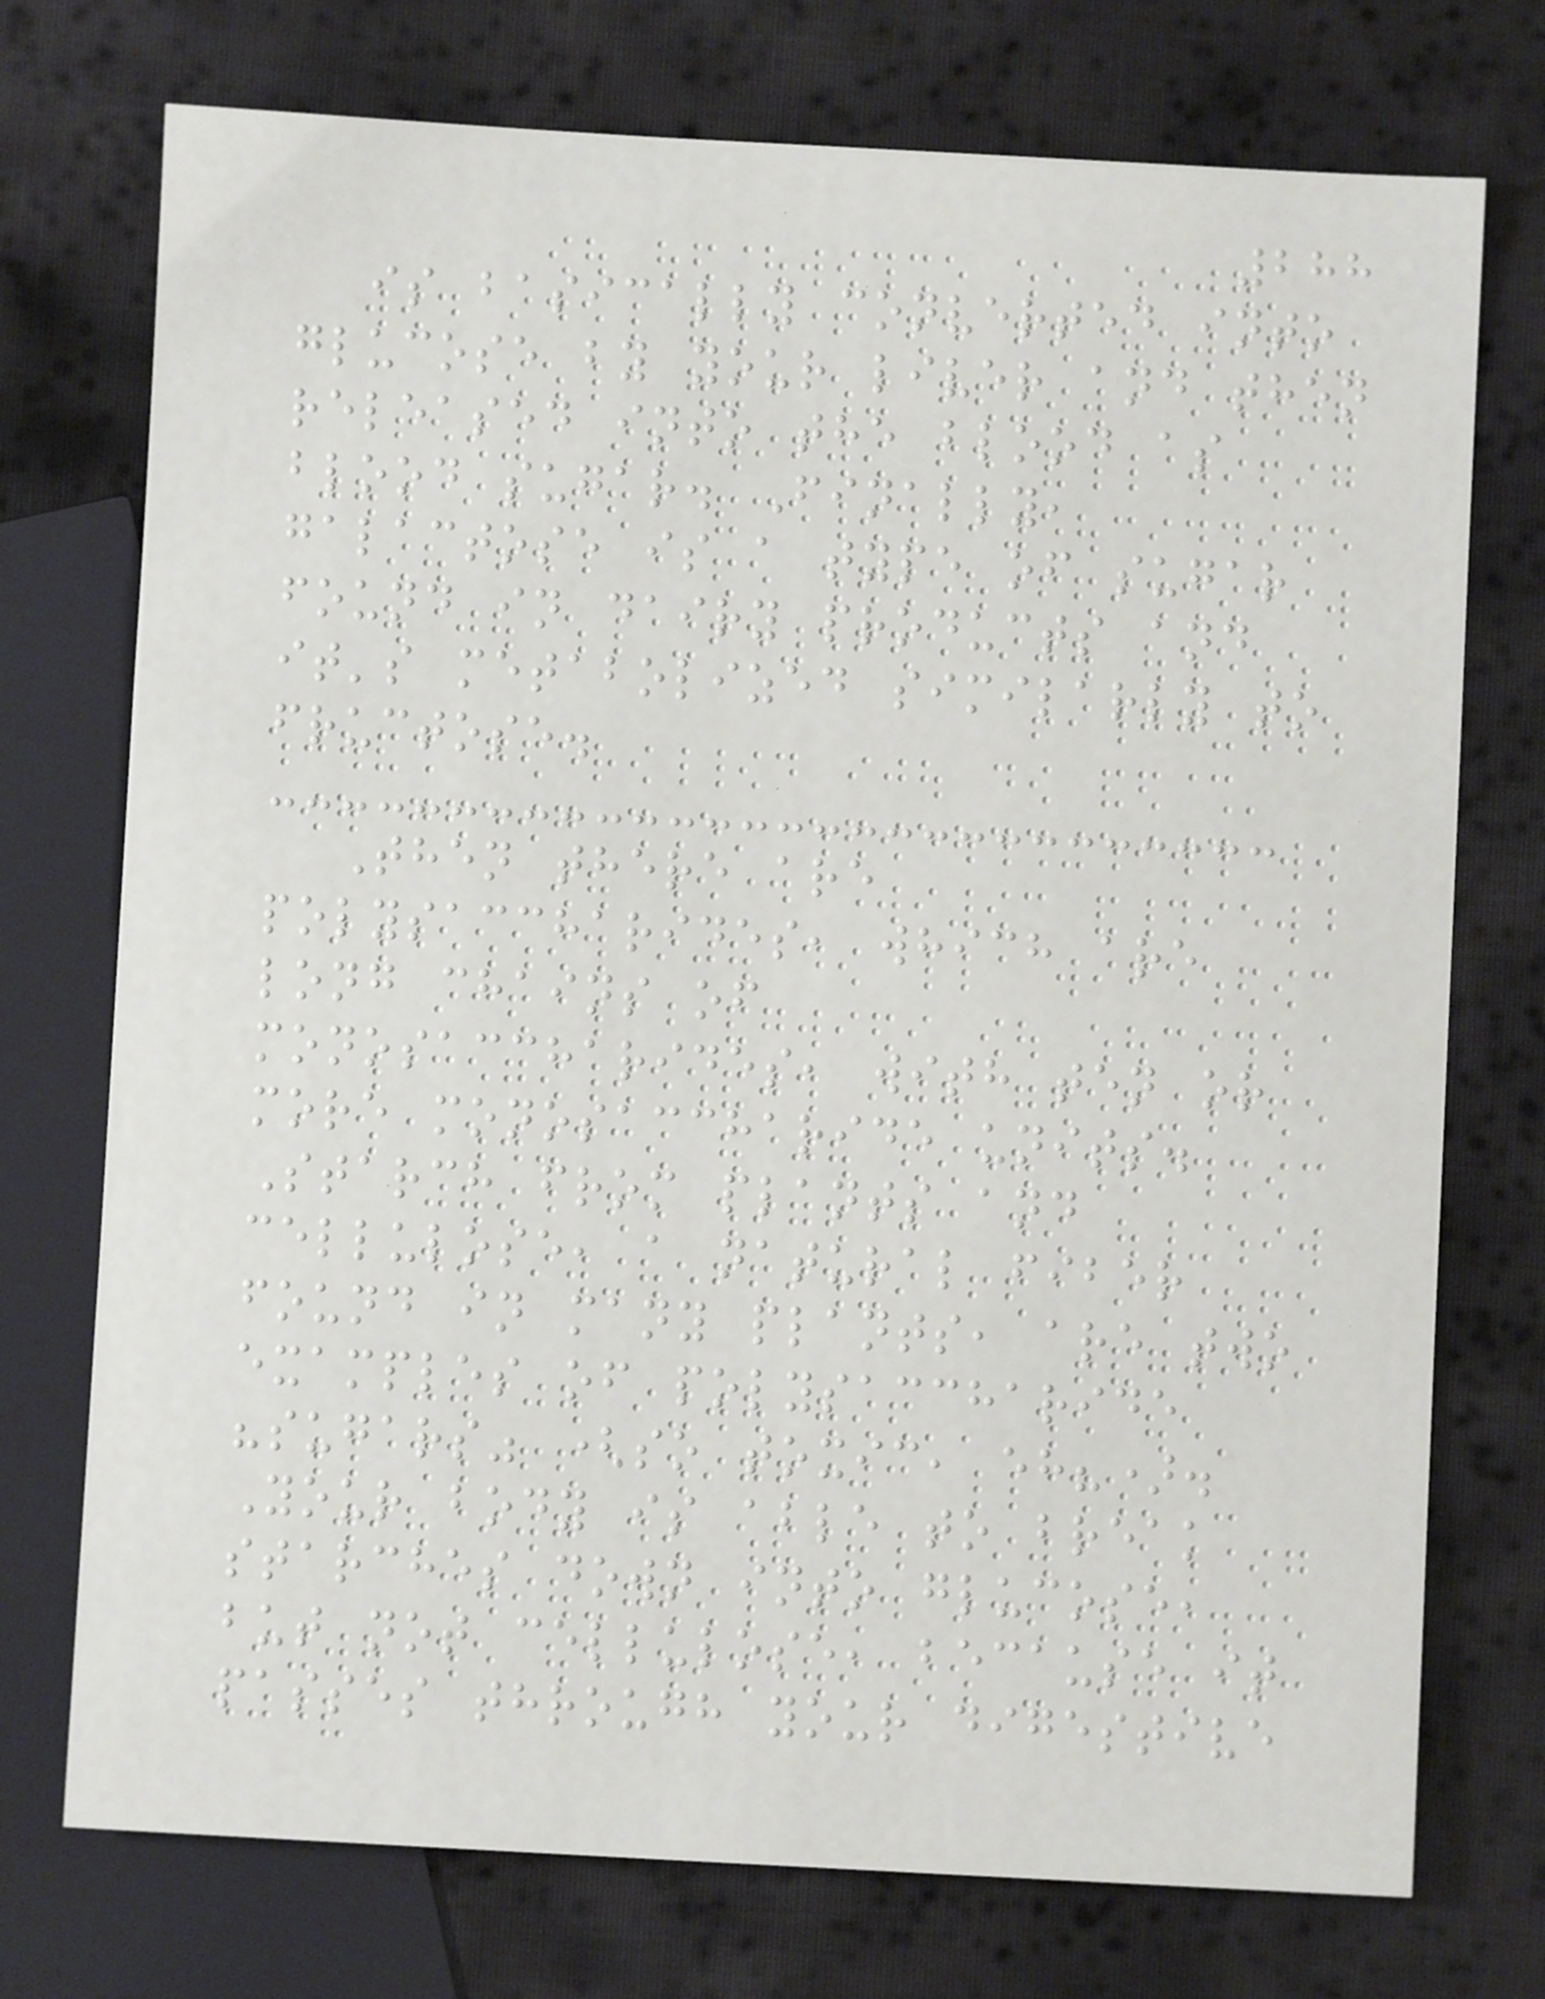288
is basically converted into
glucose by your liver and then
released into the blood as
blood sugar. Finally,
galactose is a type of sugar
found in dairy products and
it's metabolized similarly to
fructose.
Then there are
polysaccharides, which are
long chains of
monosaccharides, with ten or
more monosaccharide units.
Starch from plants and
cellulose, a natural fiber
found in many plants, are two
examples of polysaccharide
"sugars" (so toxic, eh?).
Your body is able to break
starches down into glucose,
but not cellulose, because it
passes through your digestive
